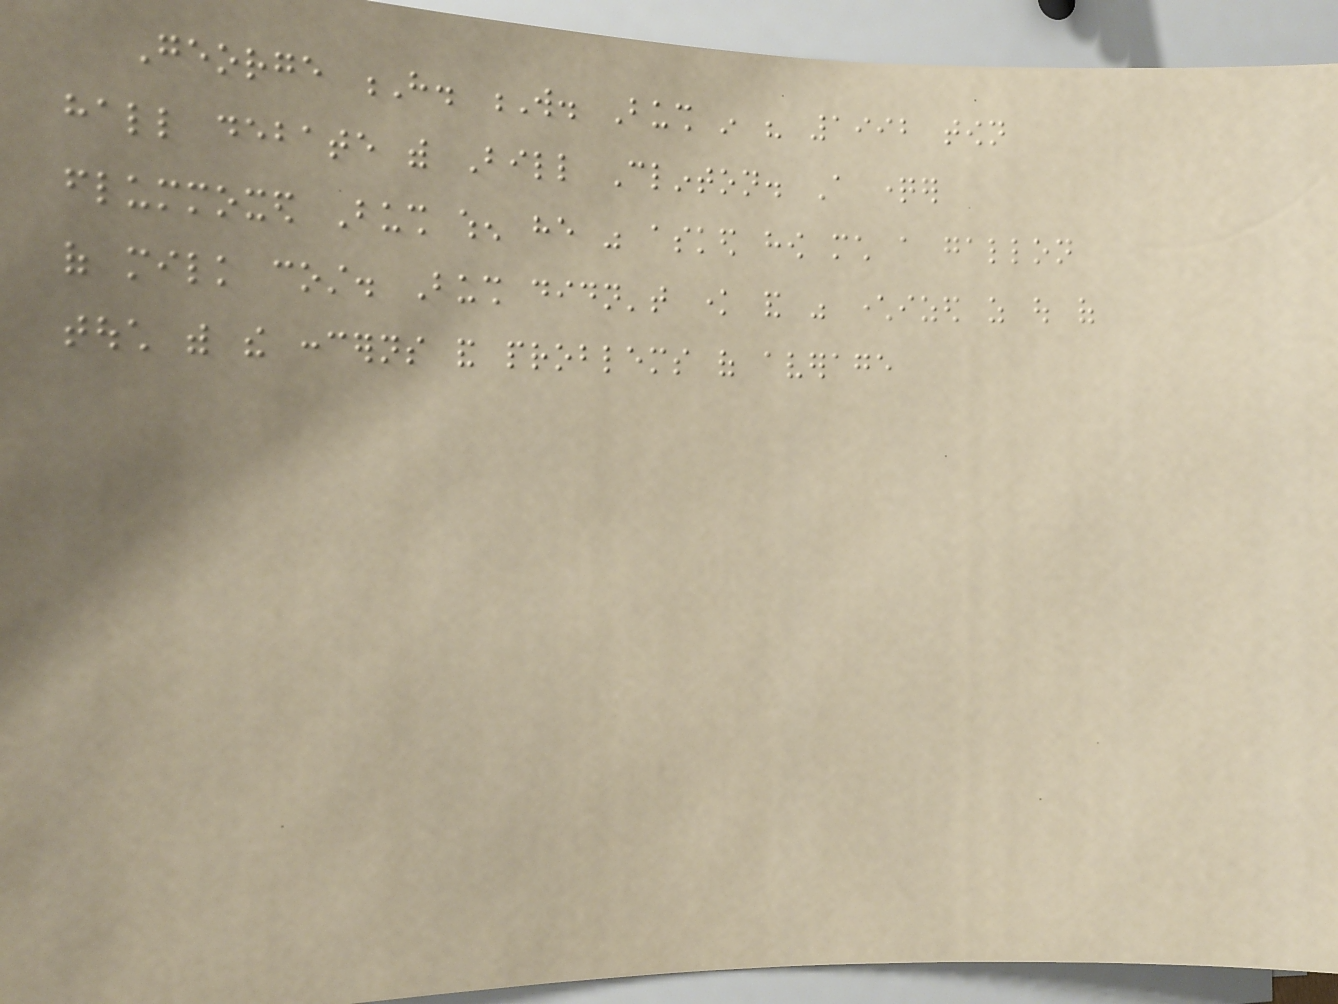George H. W. Bush in his 1992 town
hall debate with Bill Clinton. A questioner
flummoxed Bush when he was asked how much a gallon
of milk cost. Bush didn't know and was characterized as out of
touch with the concerns and problems of average
